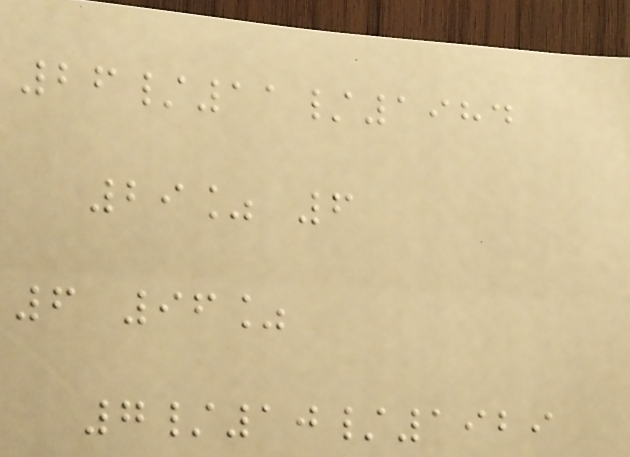26/11/1984
29% 6
6 96%
7/10/1929
